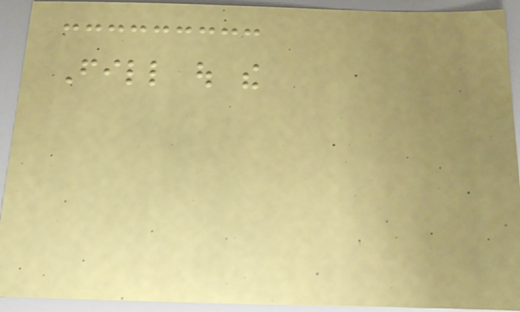Fill out the
